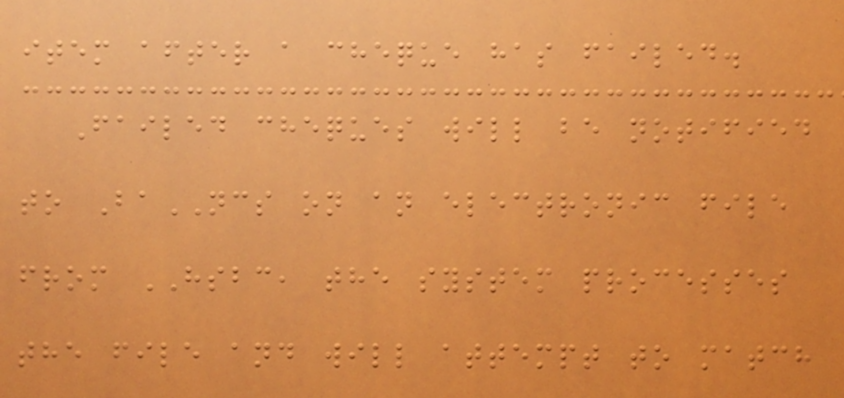item after a cheque has failed.
Failed cheques will be notified
to BaNCS on an electronic file
from HSBC, the system processes
the file and will attempt to match
